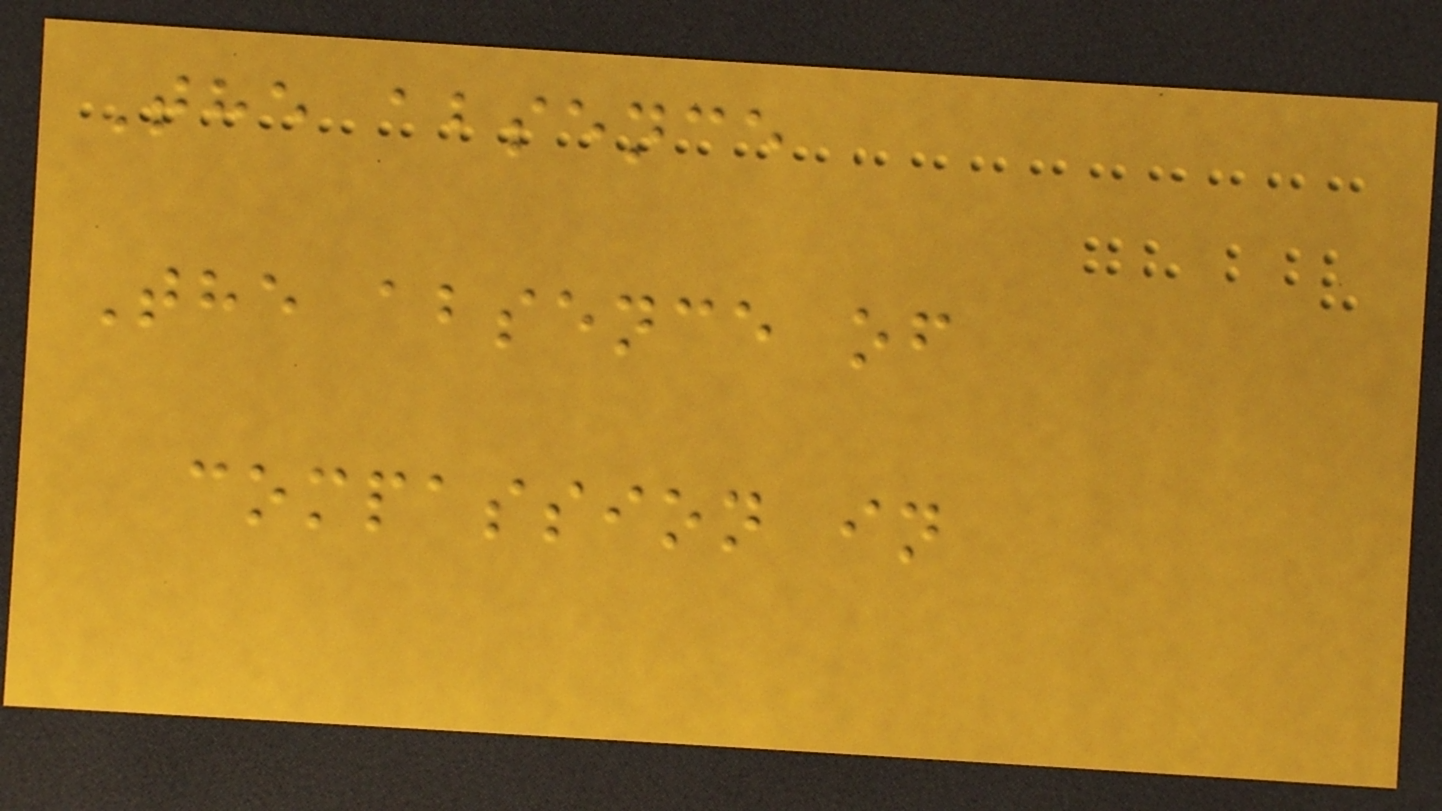The absence
The absence of
compassion in
